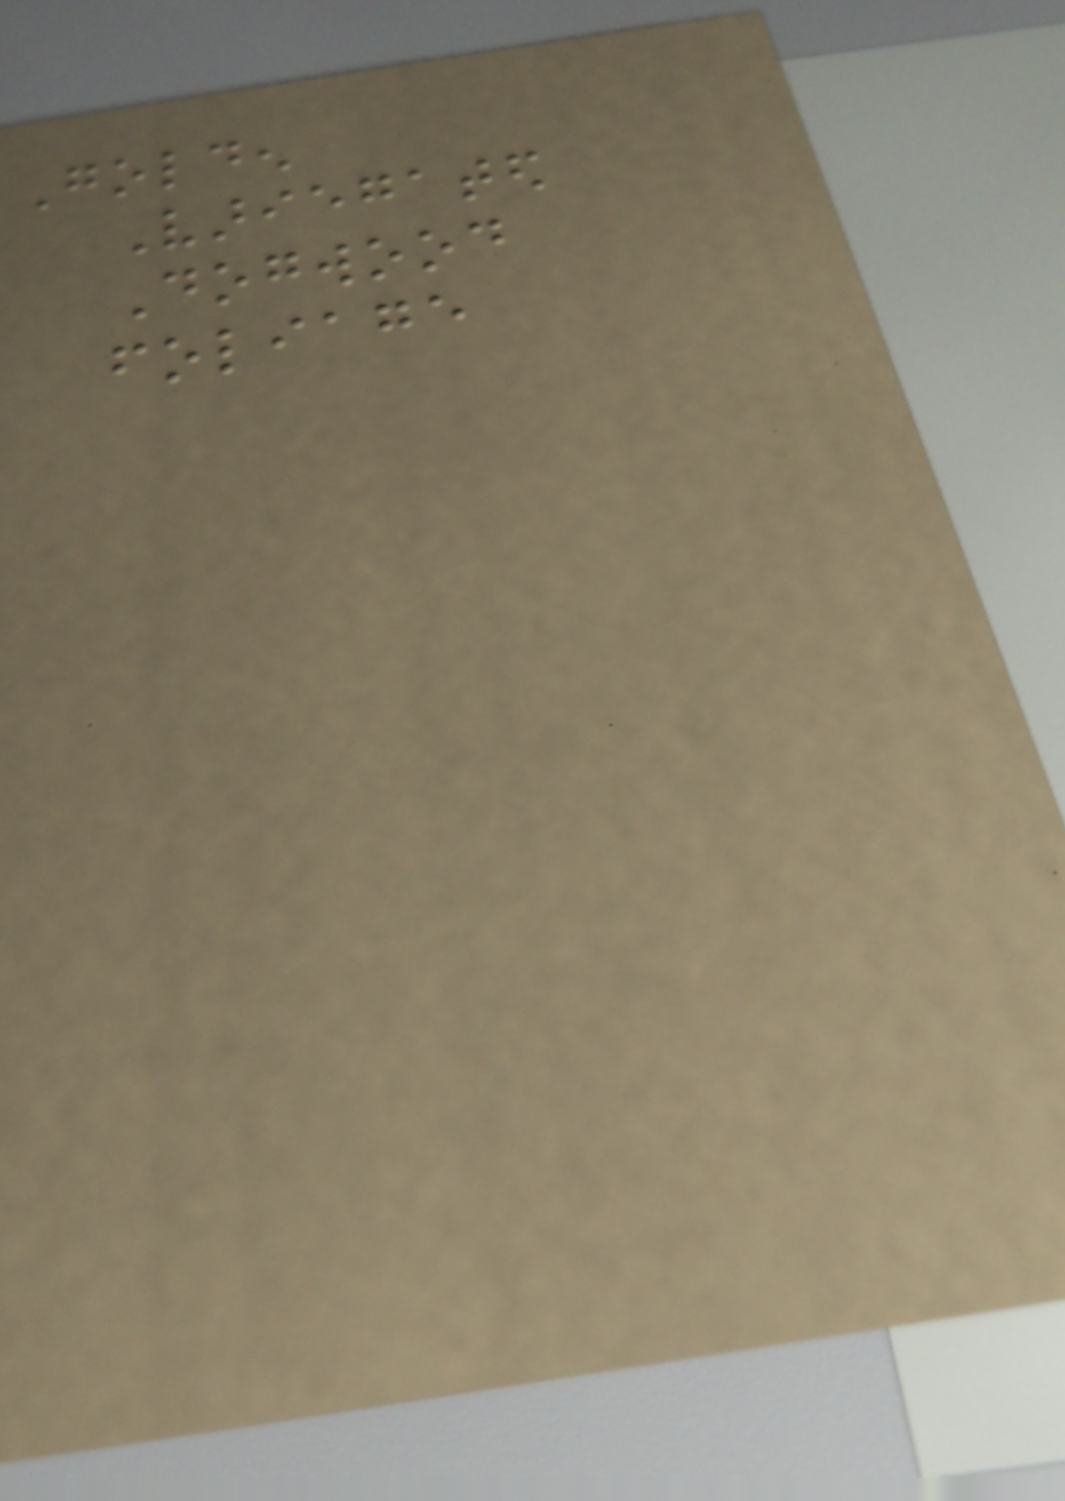Golden
Variegated
Dogwood
foliage
